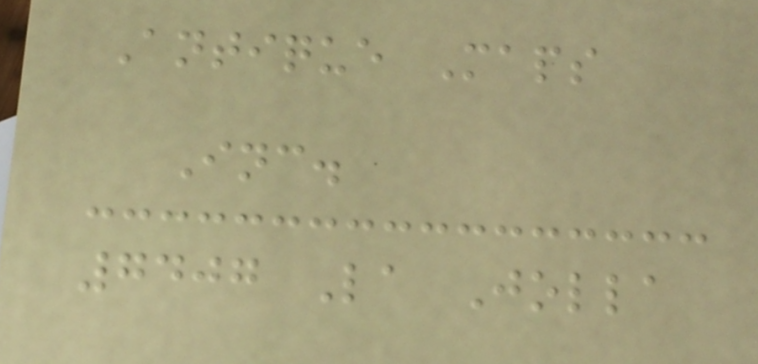Antique Maps
Inc.
7407 La Jolla
